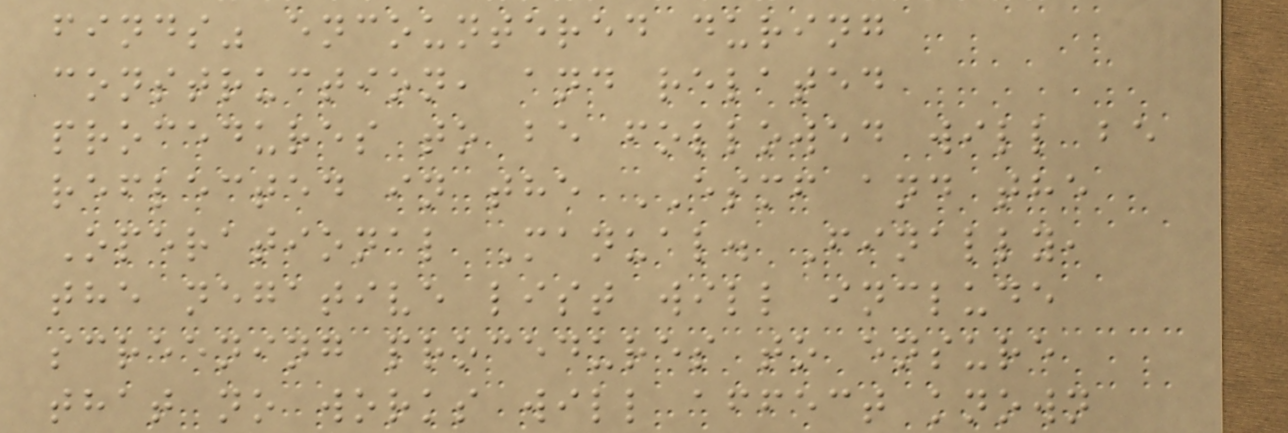finds" encountered during
construction, and related
procedures to be followed will be
reflected in the ESMF and the
Operational Manual. Finally,
the negative list will include
screening procedures to ensure
that no works will affect known
